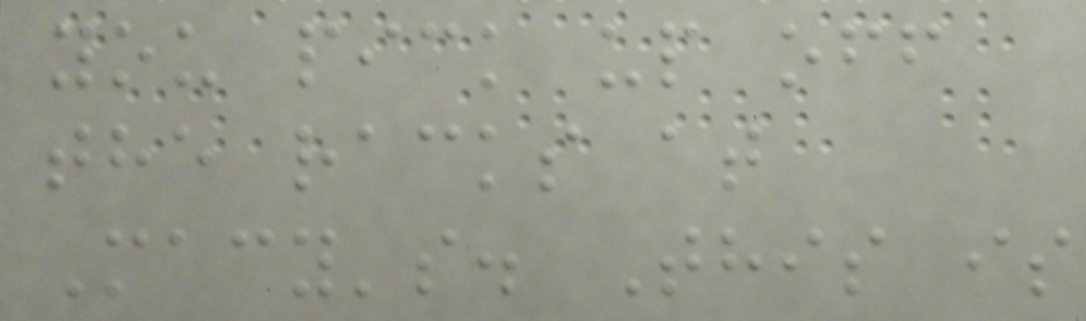you pick up off
the racks at
Macy's. This is
